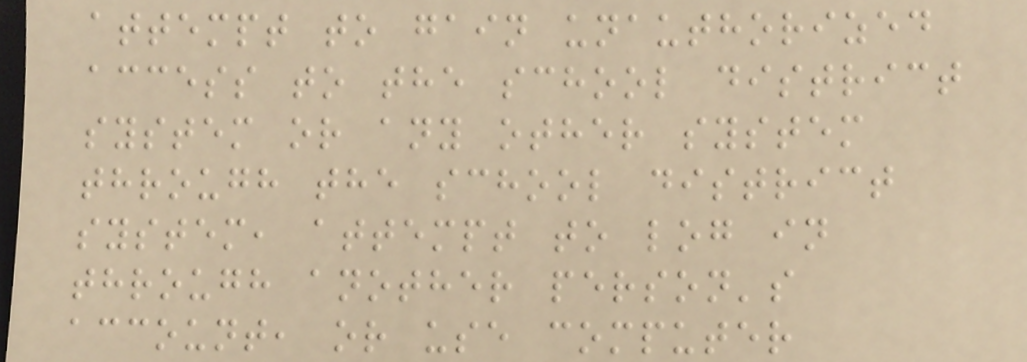attempt to gain unauthorized
access to the school district
system or any other system
through the school district
system, attempt to log in
through another person's
account, or use computer
